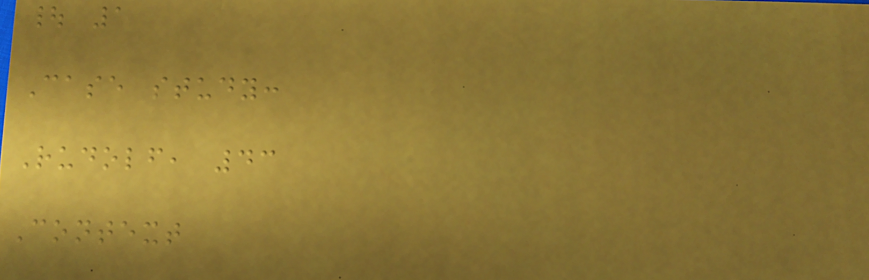| 1
Case study:
Rudolf, 43
Context
